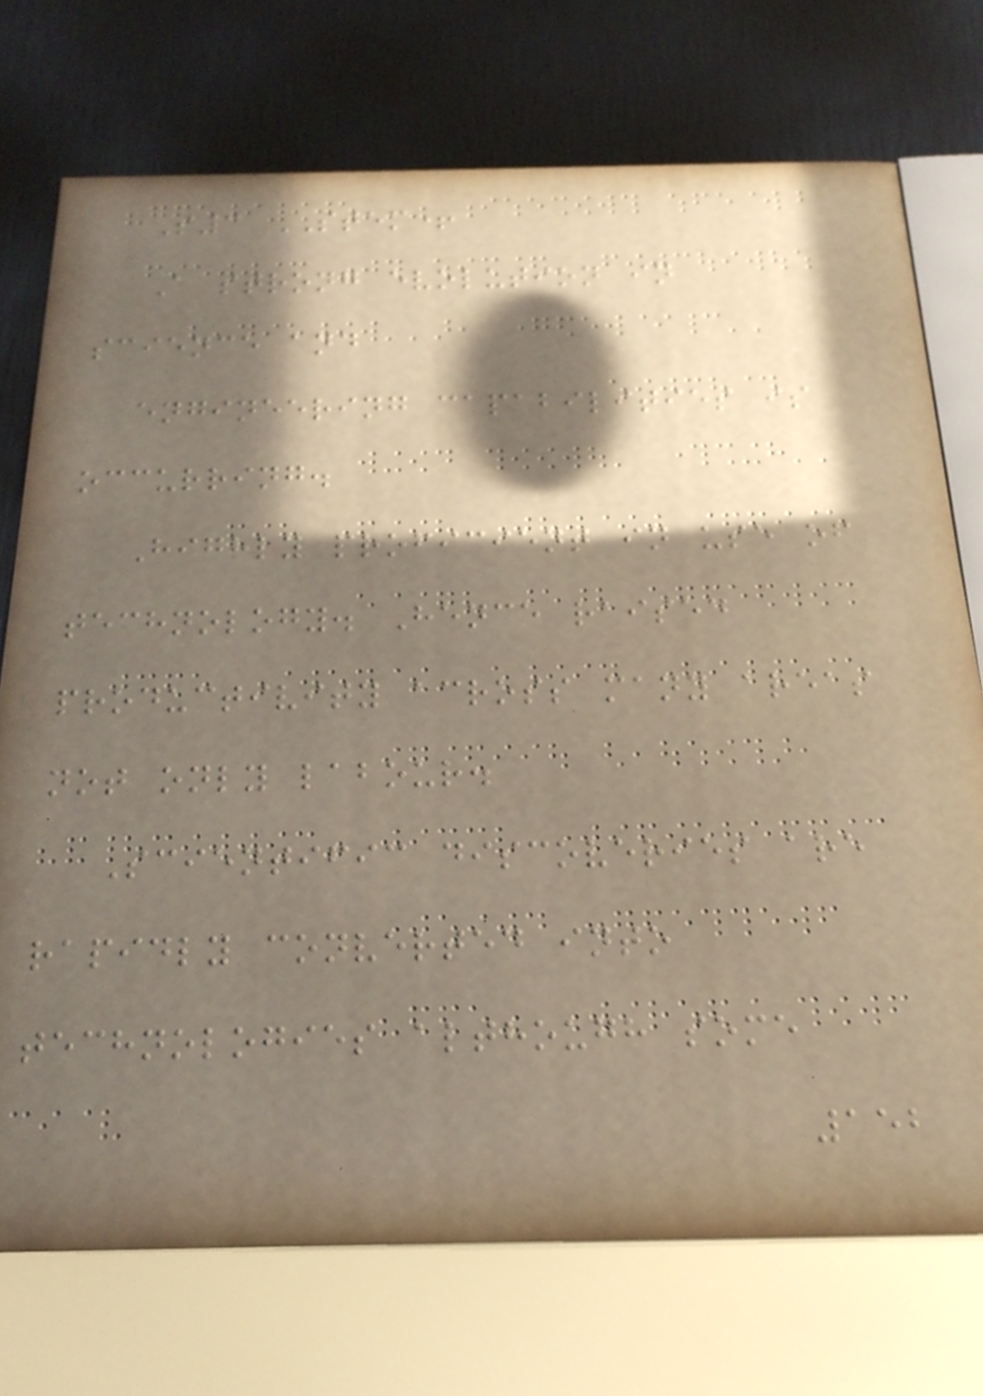S3 STEM+
A strong evolution in
science and
engineering capabilities is
occurring.
Highly proficient in use of
technology. Hence raised
productivity across many areas
not only labour.
Scientific discoveries are
rapidly converted into
technologies although some
152
